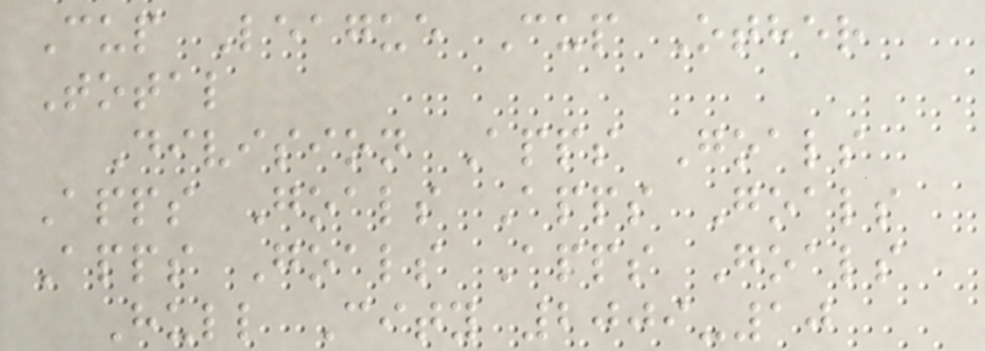Cup League Cup Other
Total
Division Apps Goals
Apps Goals Apps Goals
Apps Goals Apps Goals
Hull City 2009-10
